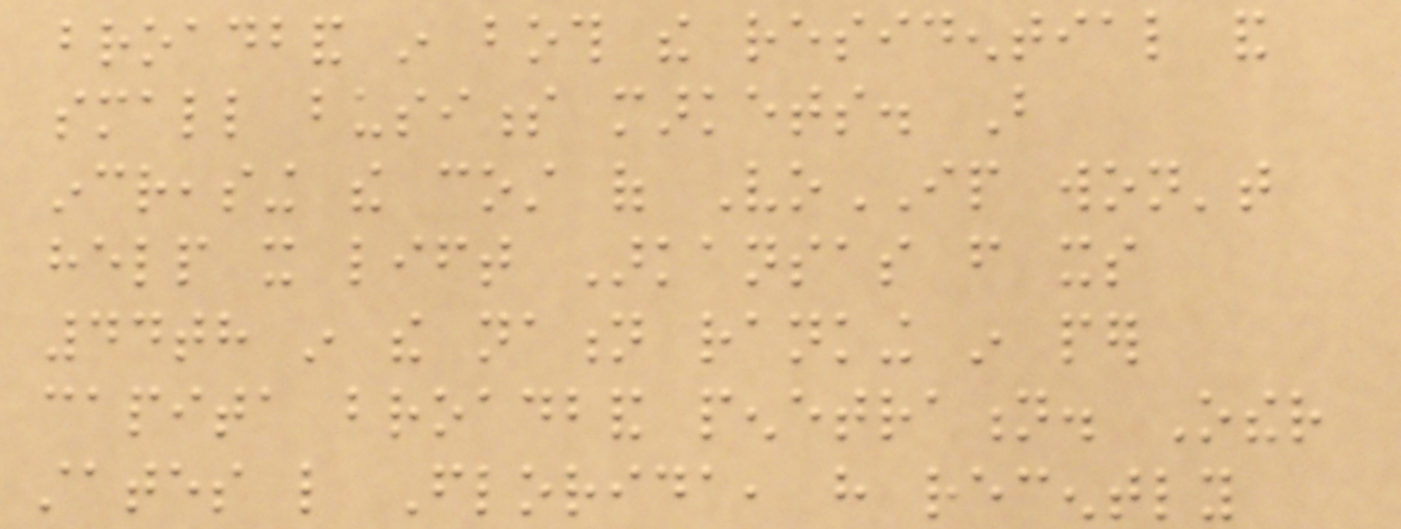broadband in both the residential and
small business markets. But
increasing the cost of VoIP won't
help it lift Arkansas from its
44th in the nation ranking in per
capita broadband penetration. Other
states like Florida, have recently
